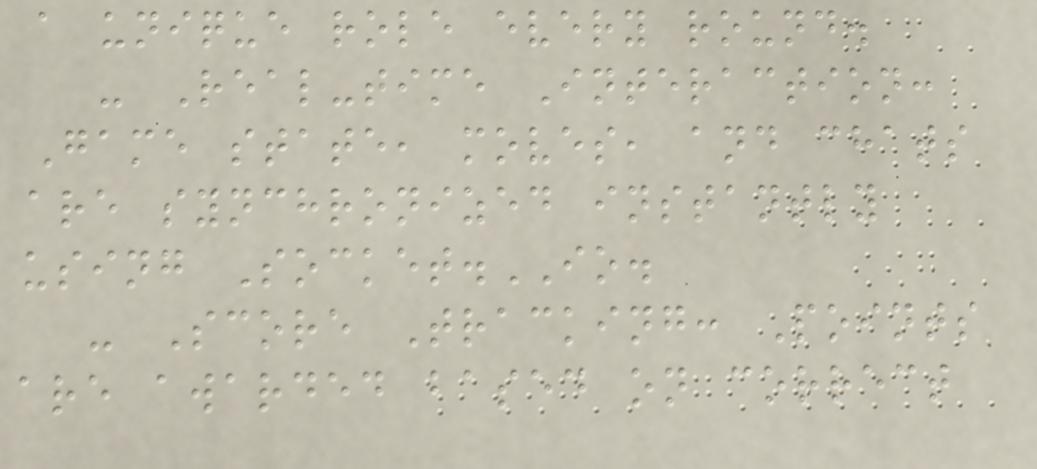a unique role every round.
- Real-time Interaction:
Game state, moves, and chats
are synchronized instantly
using Socket.IO.
- Score Tracking: Points
are awarded based on correct
